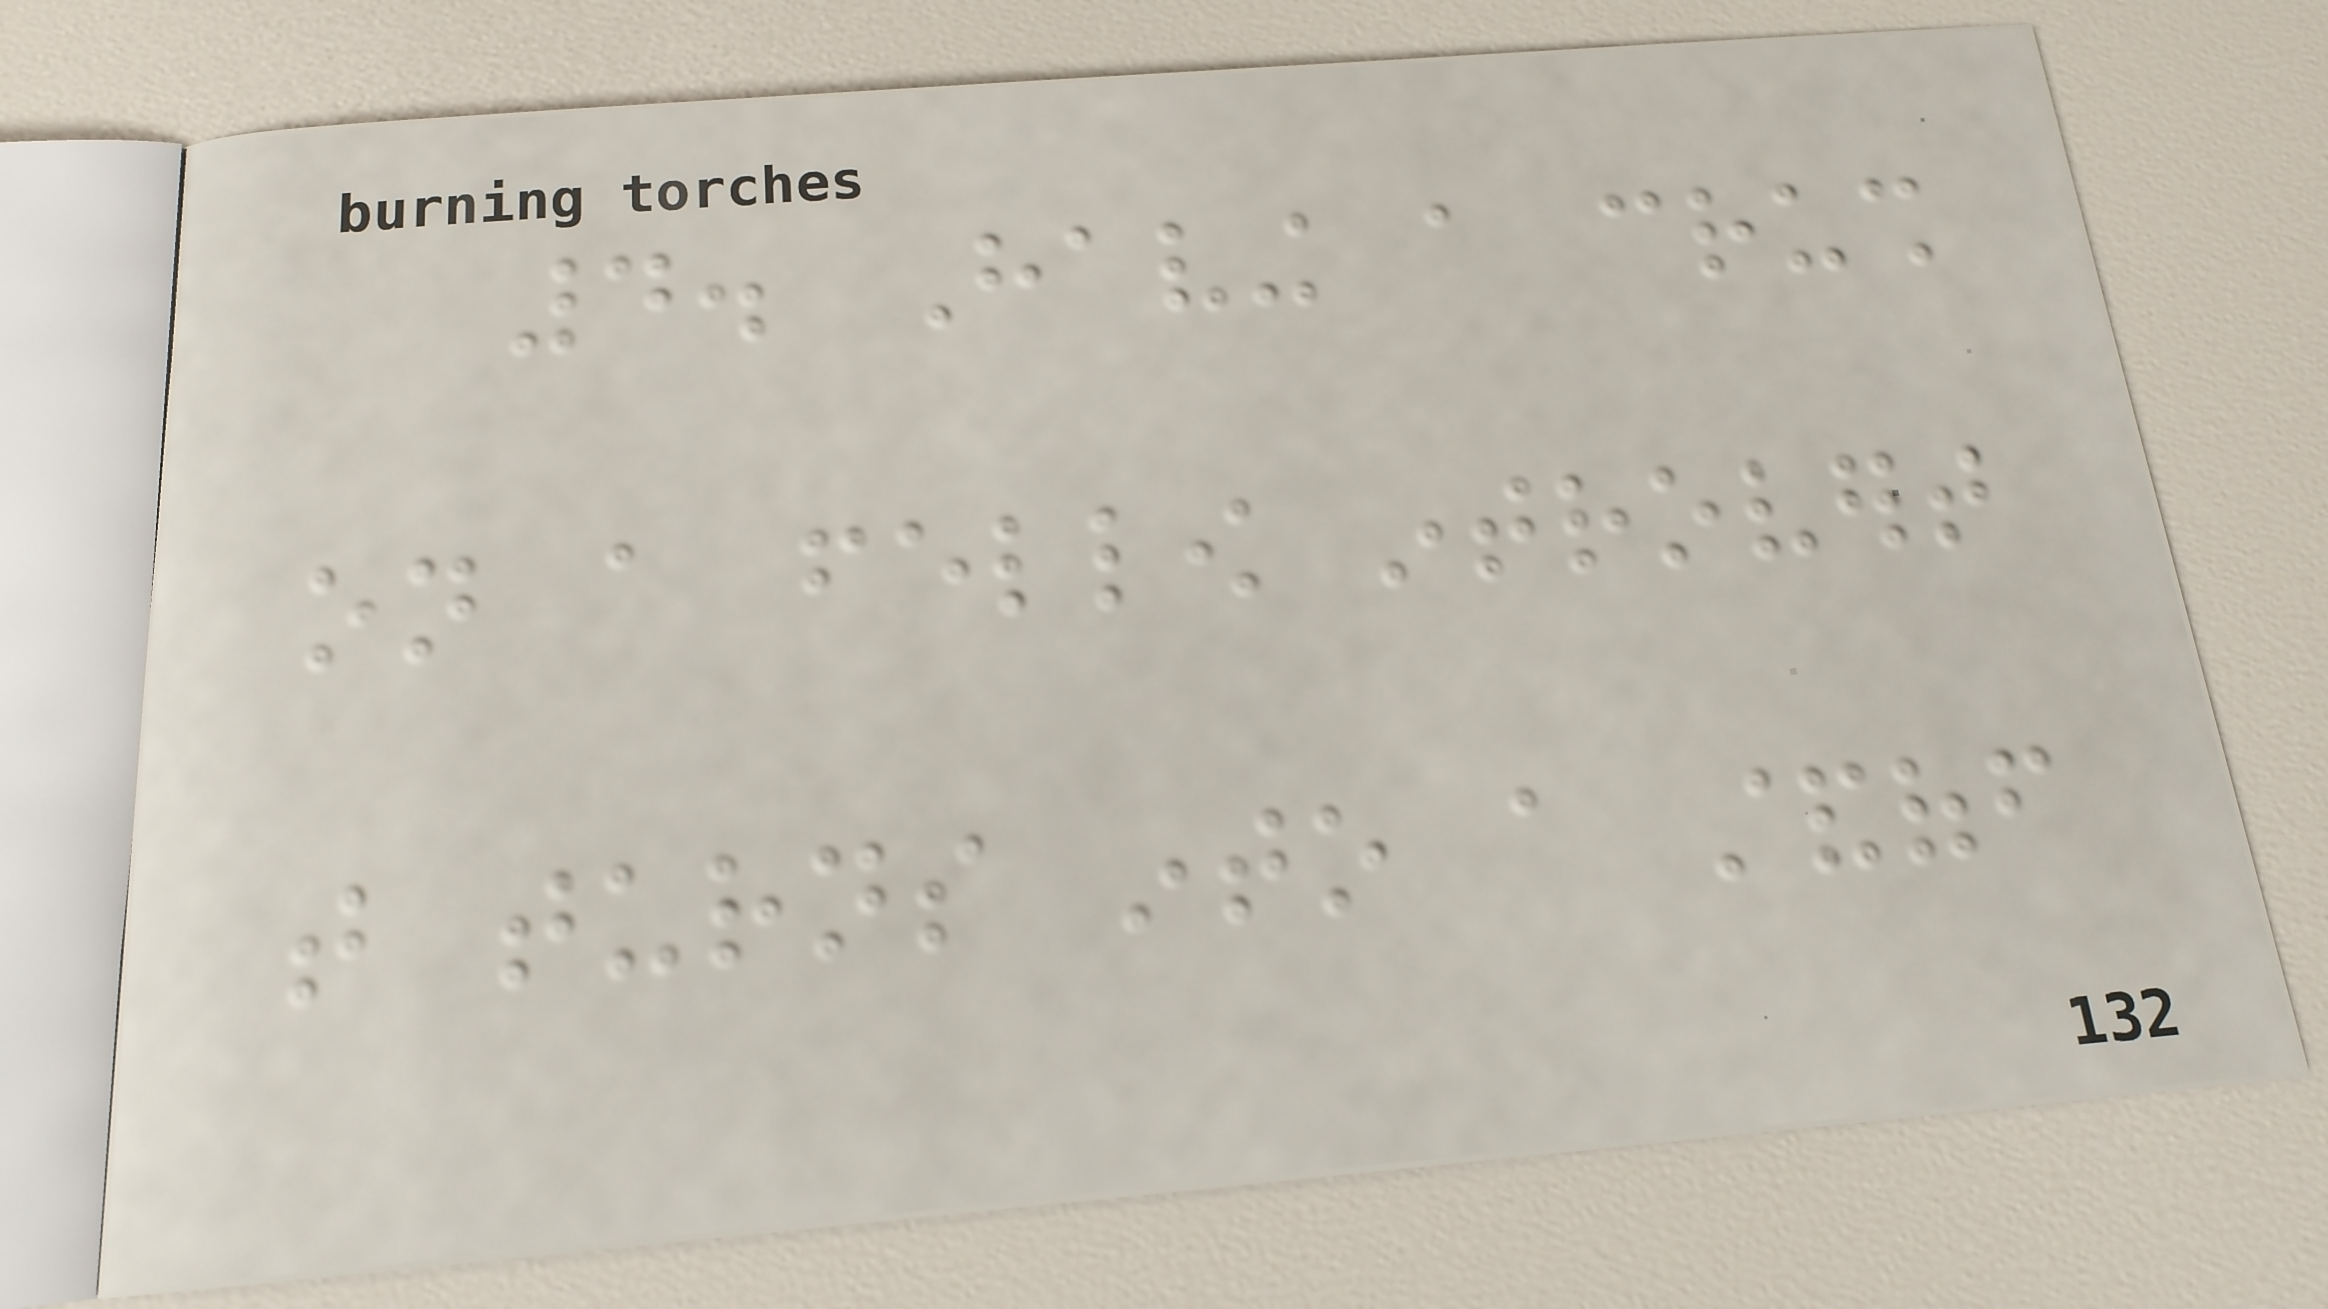4. Having a crush
on a fellow introvert
that turns into a standoff
